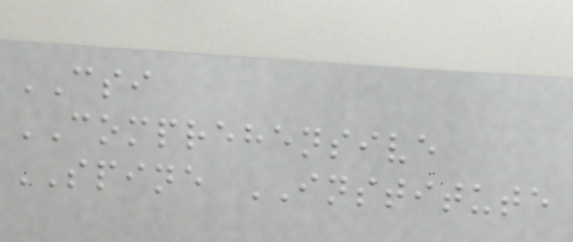CSI
COMPREHENSIVE
SPINE INSTITUTE
